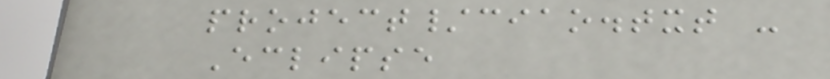project/ciao.txt -
Eclipse
